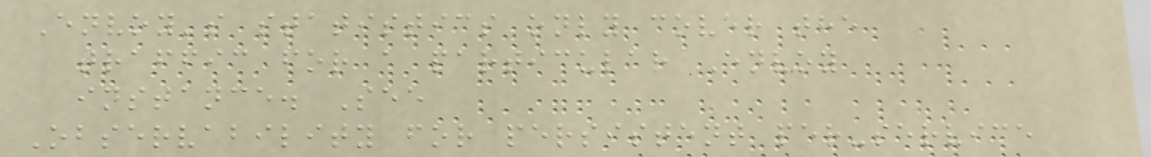Envoy's statistics only cover the
traffic for a particular Envoy
instance. See
Observability for persistent per-service
